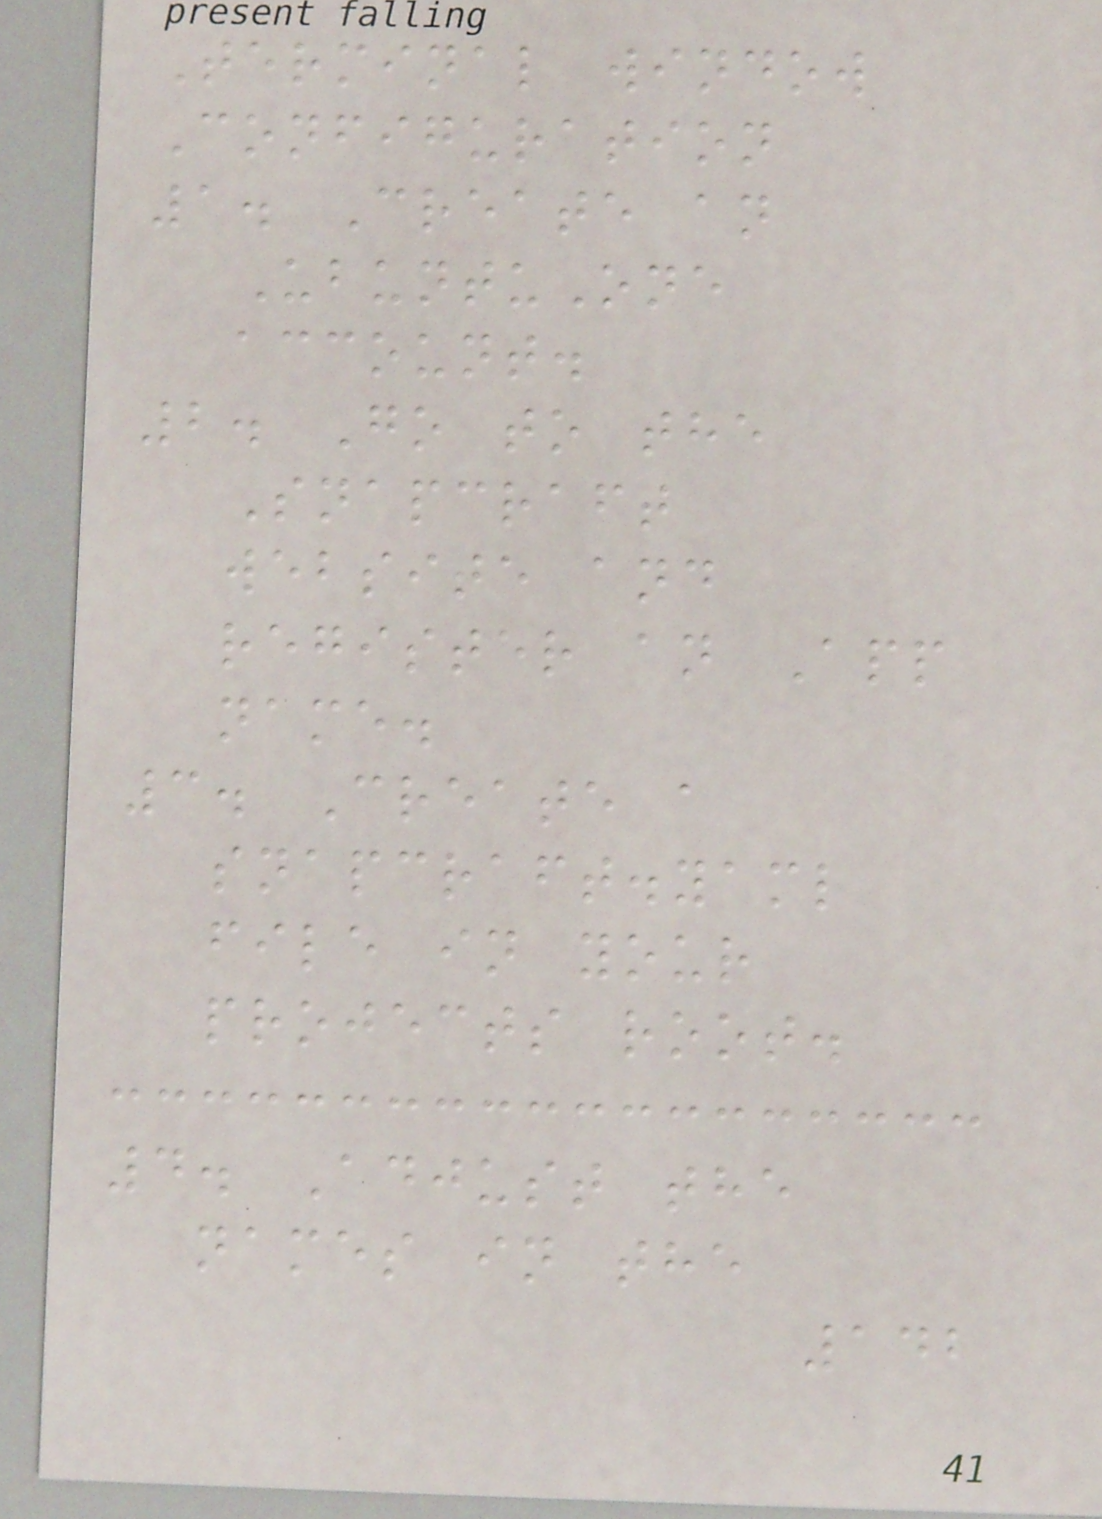Terminal window
Configuration
1. Create an
UbuntuOne
account.
2. Go to the
Snapcraft
website and
register an App
name.
3. Create a
snapcraft.yaml
file in your
projects root.
4. Adjust the
names in the
142
